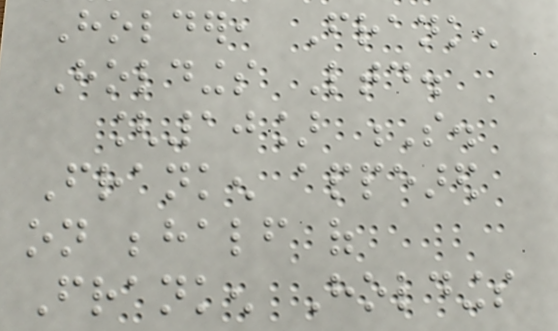Holder, Franken
Holdings Ltd.
[10] S.
Franken appeared
on behalf of
Franken Holdings
